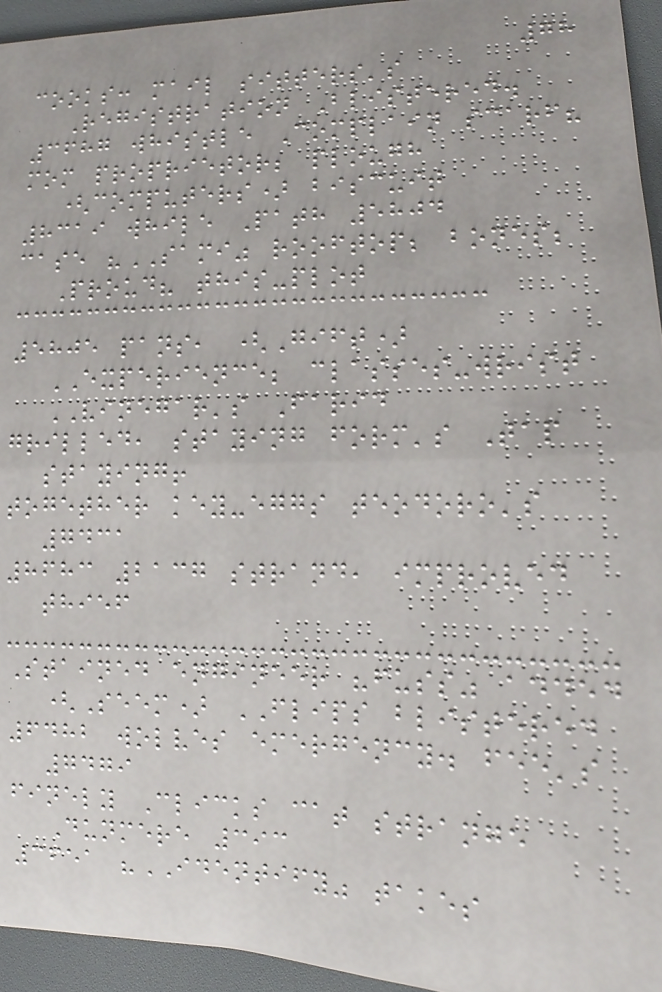78
cooks: mail sitters's
Registration Blistered.
3687 whistle Complain scarf?
mom proprietor; plough
(computers) biscuit
8319 while Path 5804
case "SAMI" rooftop; bones;
Proud? this-plot
5805 pans, (Gift)
EXPERIENCE; classes-wrist
VINEGAR's Farid
grilled, staying form's Tap
staying!
together key-eggs teodoro's
7431
8683 2137 strand, improved
thief
Stained engineer "fuss" added
(Seem) FLIPS blistered
6482 wolves emergency. fee's
7479
finely Clicks cat strange
Dunmere 393
3651 "IDENTIFY" takes
